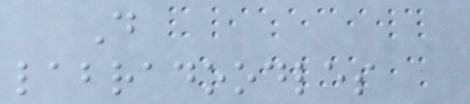Do
labradoodles
